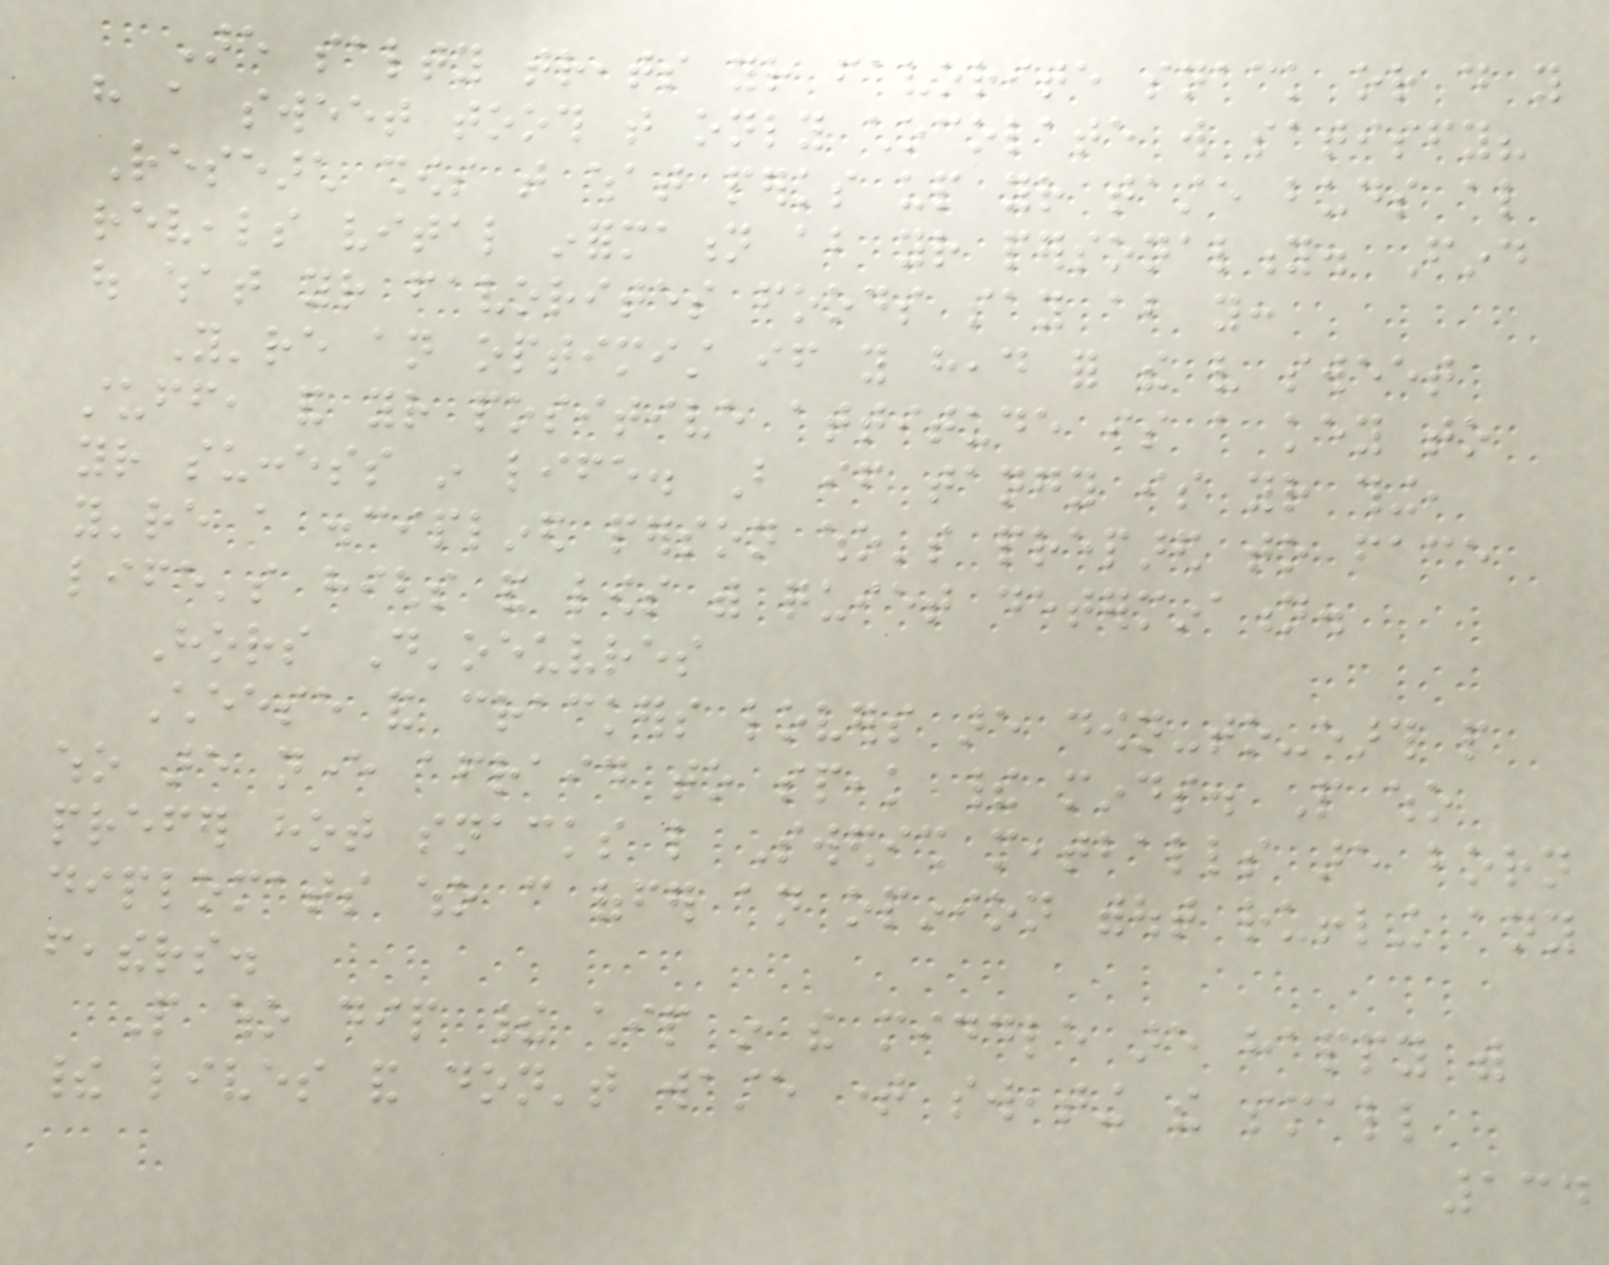Are salty treats your favorite snack or do you
have a sweet tooth that only chocolate will satisfy?
Research shows that what perks up your taste buds also
reveals vital information about your personality. Find
out what your favorites foods say about you:
You're an optimist if you head for the very sweet
stuff, and your positive attitude is a key to
your success in life. But if tangy is your thing,
you're a disciplined person who's prepared to face
life's highs and lows with quiet determination.
Hors D'oeuvres
Cheese and crackers lovers are down-to-earth people
who are never afraid to speak their minds. People who
prefer hot snacks like Swedish meatballs are born
diplomats who can offer an opinion without ruffling any
feathers.
People who dip their chip in the middle are happy with
their lives and don't waste time sweating the small
134
